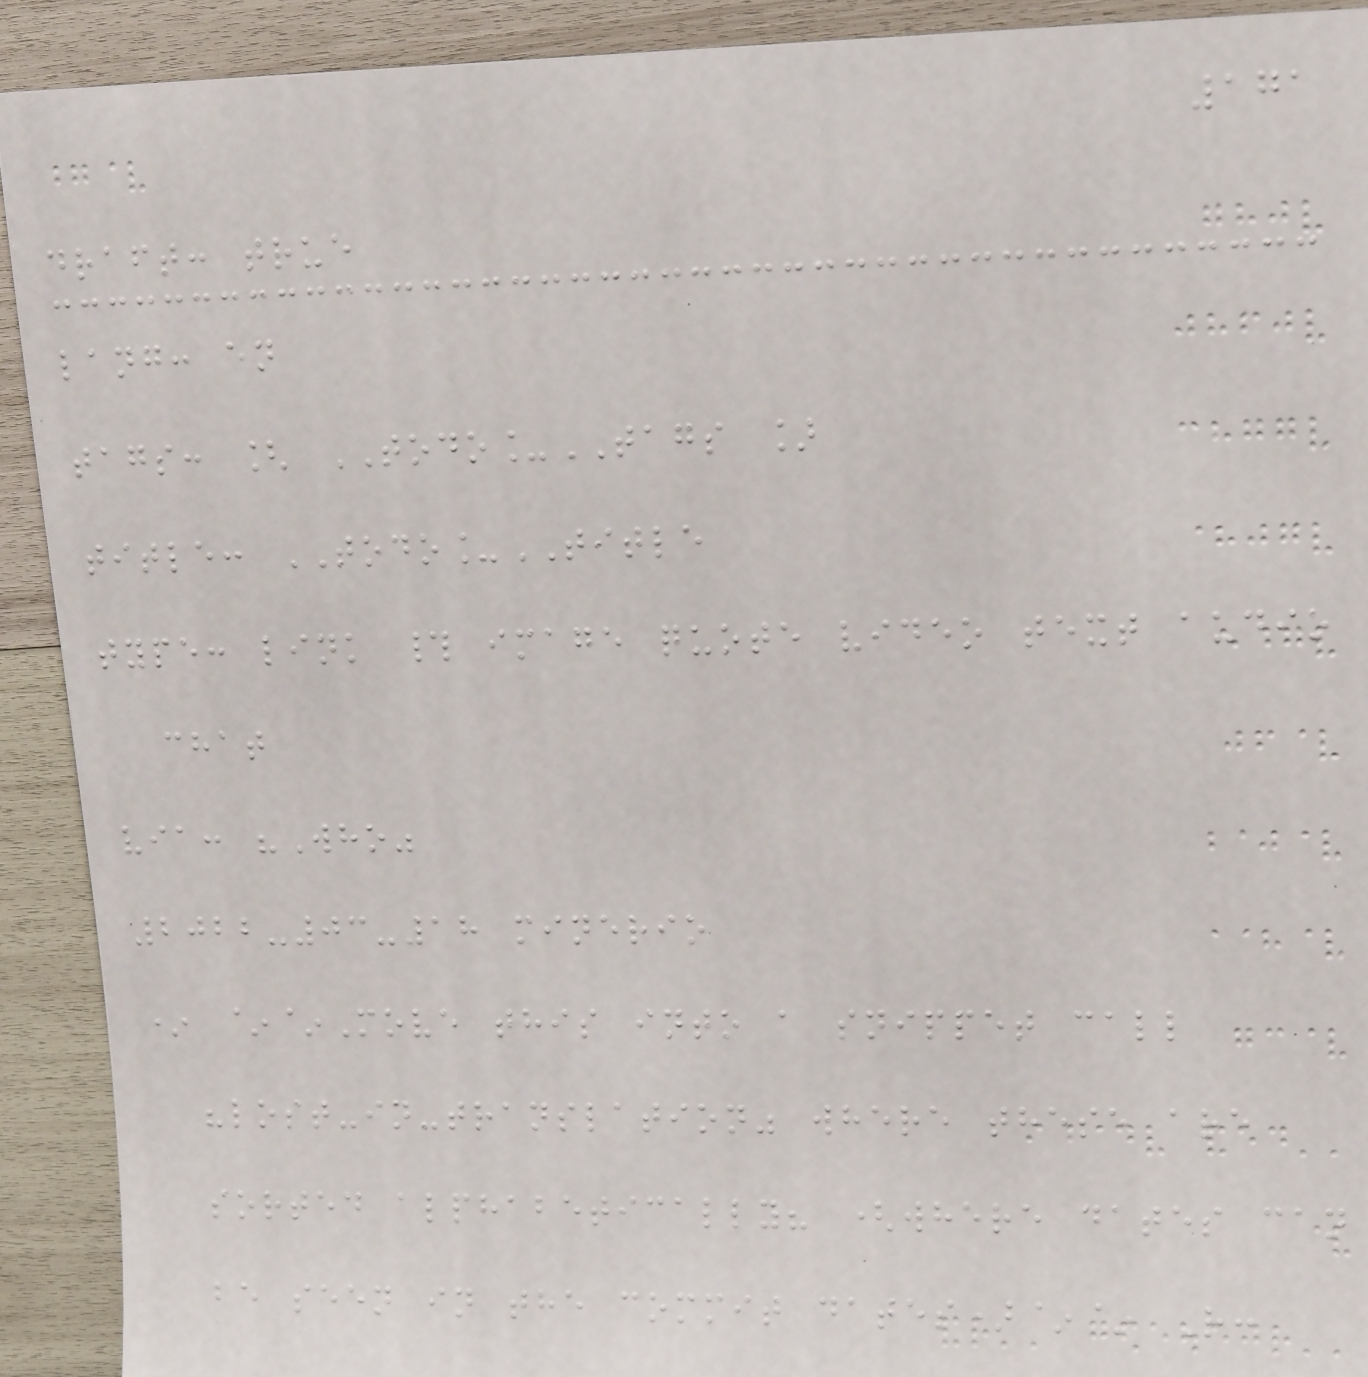171
draft: true
lang: en
tags: [ TODO_TAGS ]
title: TODO_TITLE
type: link # image quote video text audio
chat
via: "Who"
2022-03-18 minerio
* ~~Move this into a snippet call
"lost-in-translation" where these are
sorted alphabetically? (where dates can
be seen in the commit dates)~~ R:
